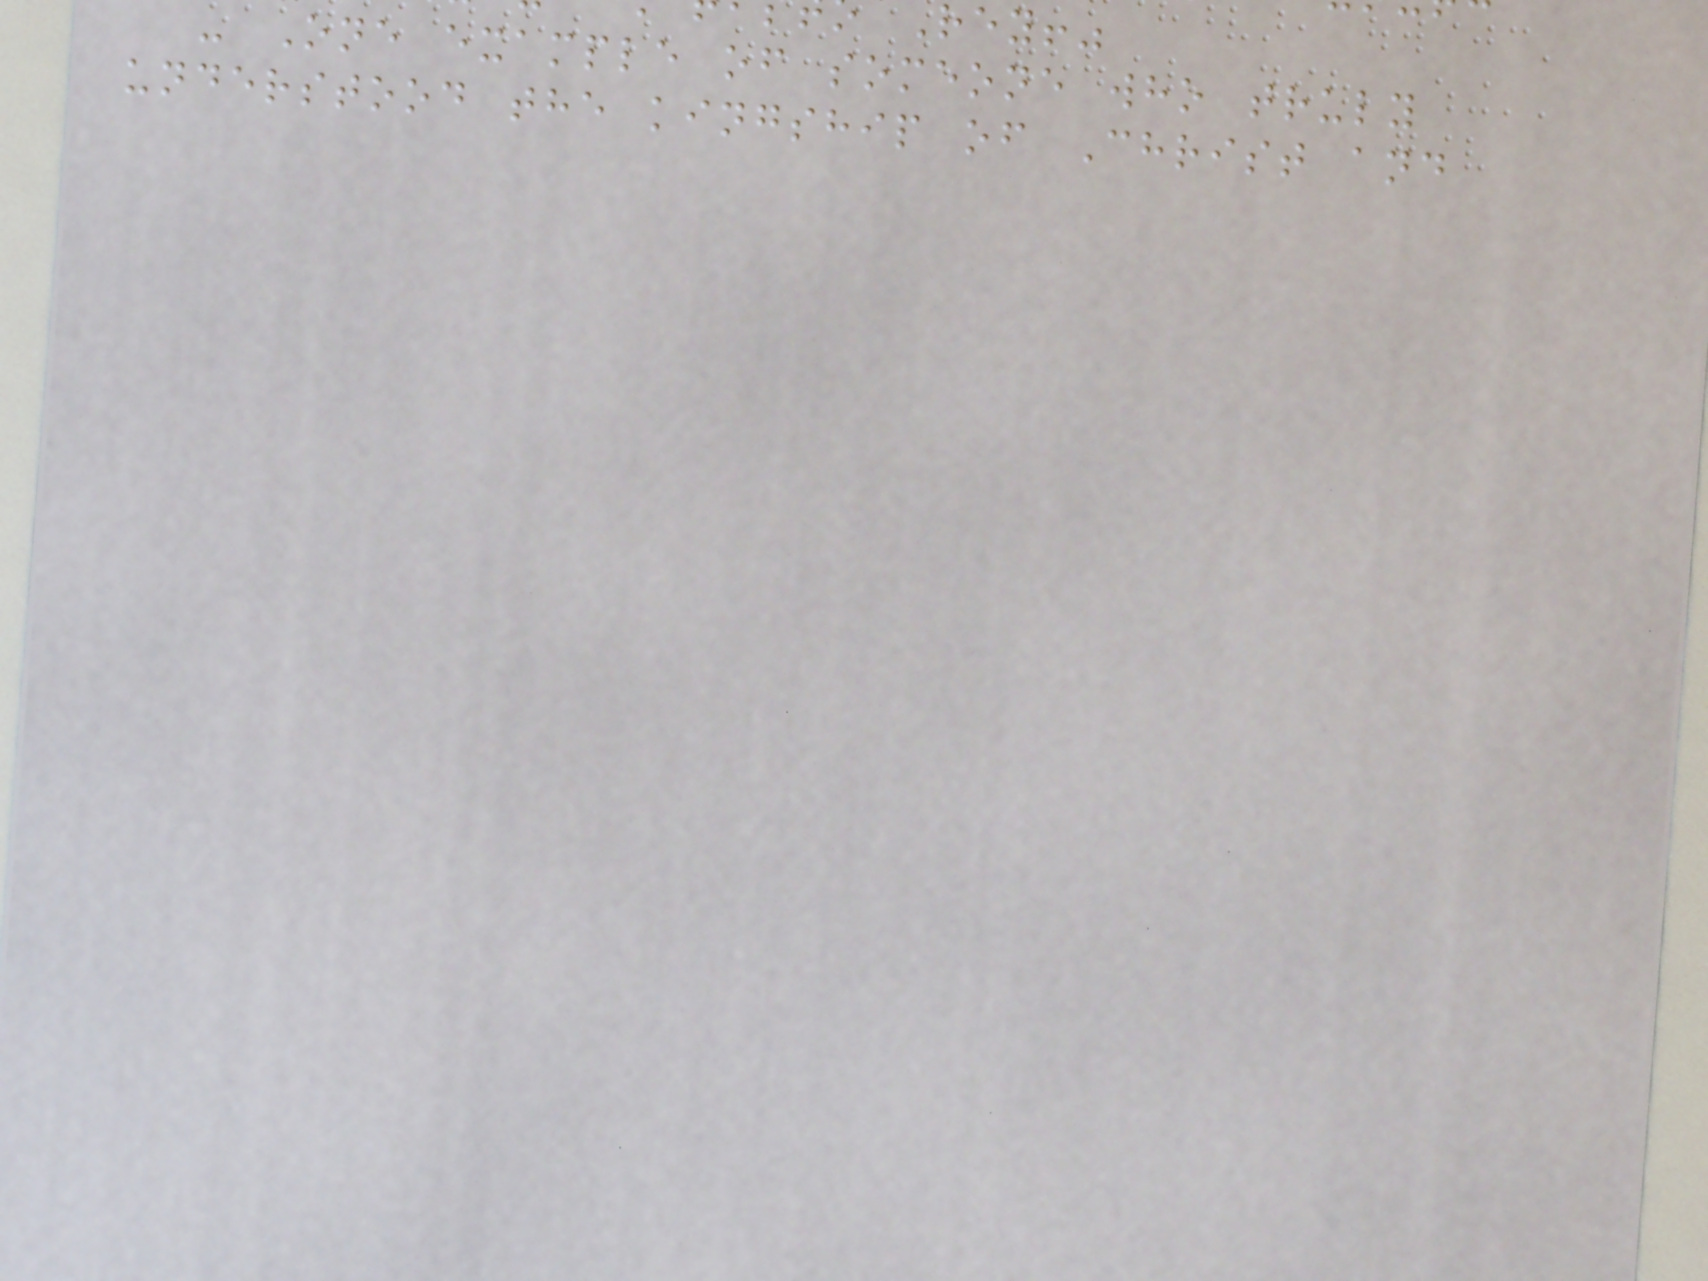- One example of someone who truly
understood the kingship of Christ and
